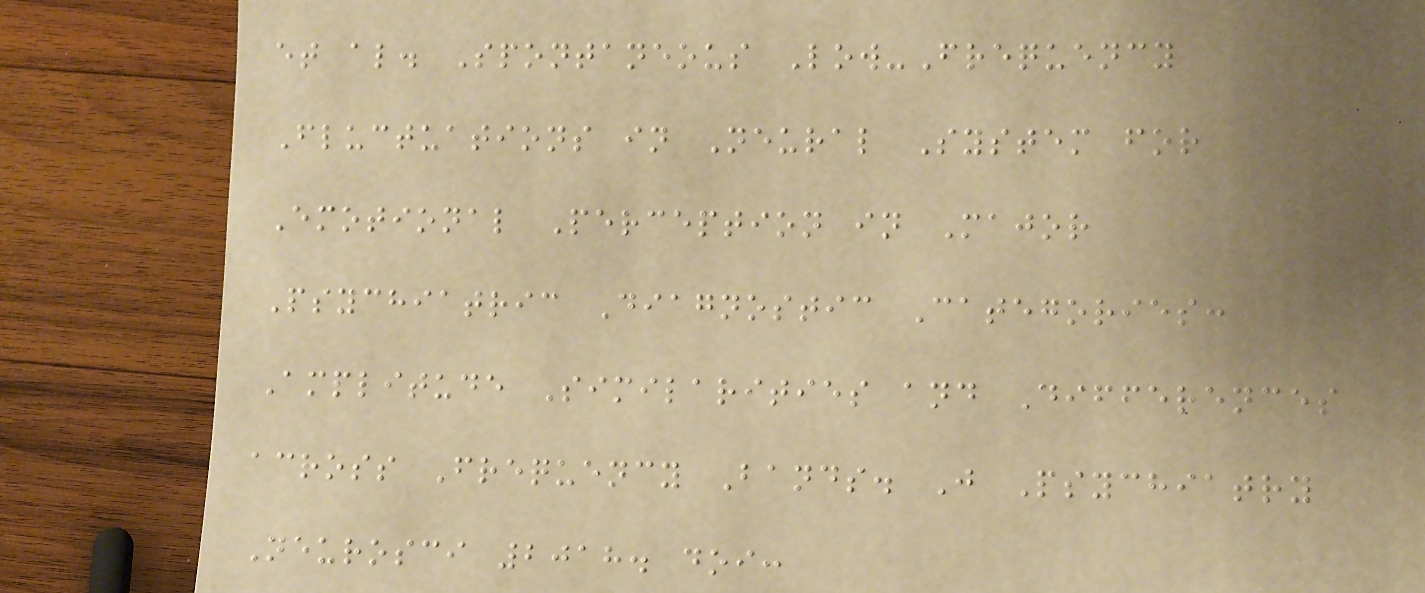et al. Spontaneous Low-Frequency
Fluctuations in Neural System for
Emotional Perception in Major
Psychiatric Diagnostic Categories:
Amplitude Similarities and Differences
across Frequency Bands. J Psychiatry
Neurosci 2018. doi:
